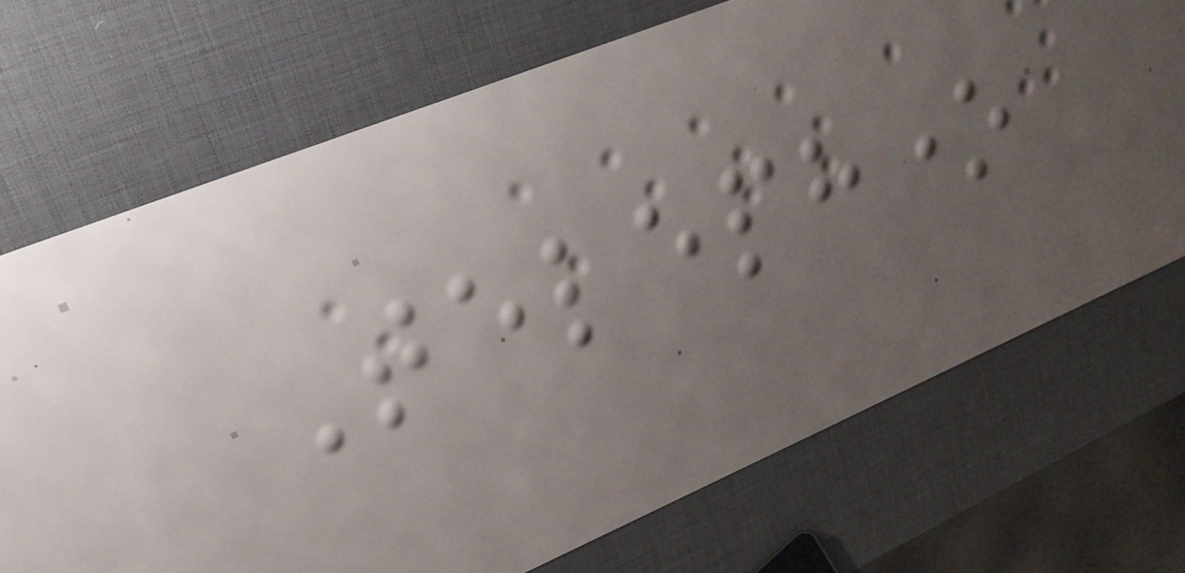Telephone
